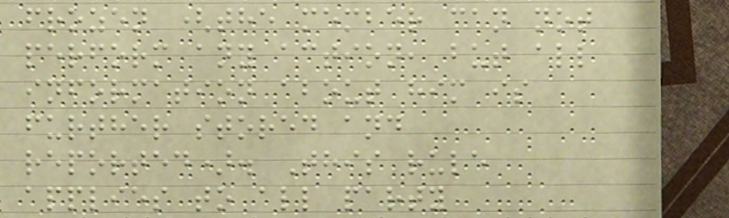frozen (the member can not
perform any action, but all
information about him is
further stored and
reported). This rule
applies to all party
